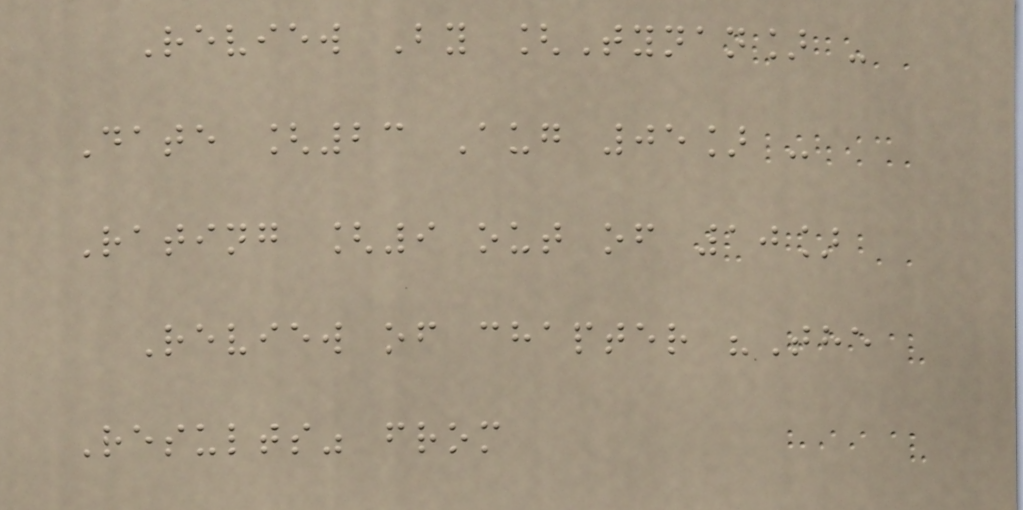Review By [Tynan] -
Date [23 Aug 05] -
Rating [9 out of 10]
Review of chapter "The
Results" from
